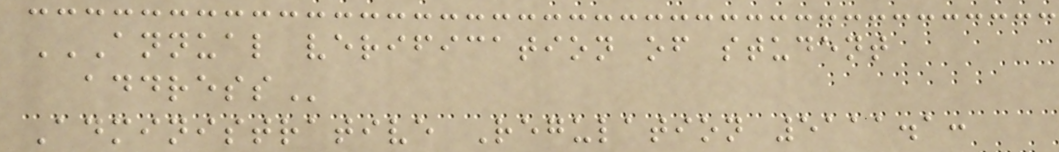ANNUAL VERIFICATION OF STUDENT
ADDRESS
Administrative Regulation 5111.1:
